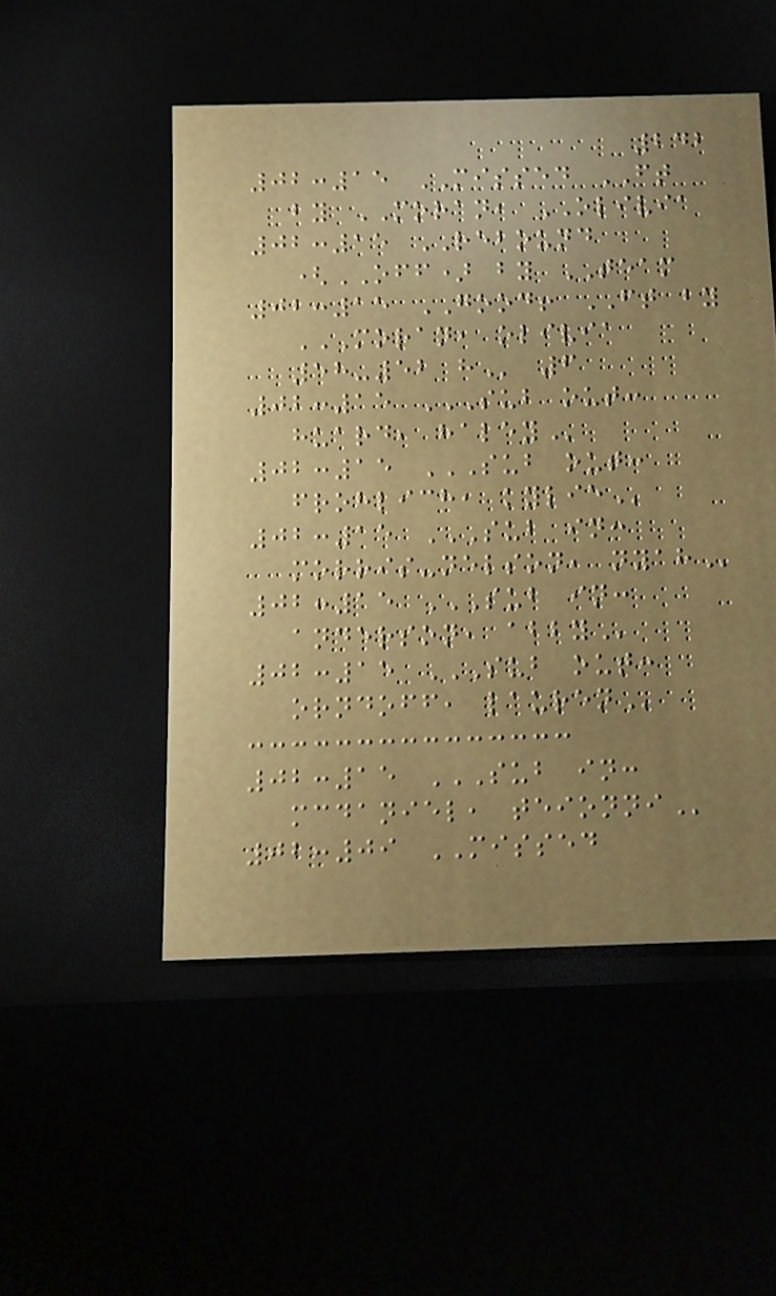242
02:15 MISSED FT
by MORAN, OLIVIA
02:15 REBOUND
(OFF) by TEAM
02:15 GOOD! FT by
MORAN, OLIVIA
58-52 H 6
02:15 SUB OUT:
HUARD, HALEY
02:15 SUB OUT:
FROHLICH, KYLIE
02:15 SUB IN:
MORRIS-NELSON, NYAH
02:15 SUB IN:
ANDERSON, ABBY
02:15 SUB OUT:
ORNDOFF, LAUREN
02:15 SUB IN:
MCDANIEL, TEIONNI
02:09 MISSED
